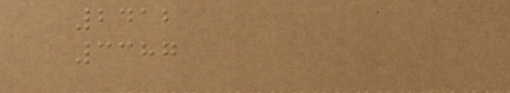2412
3387
